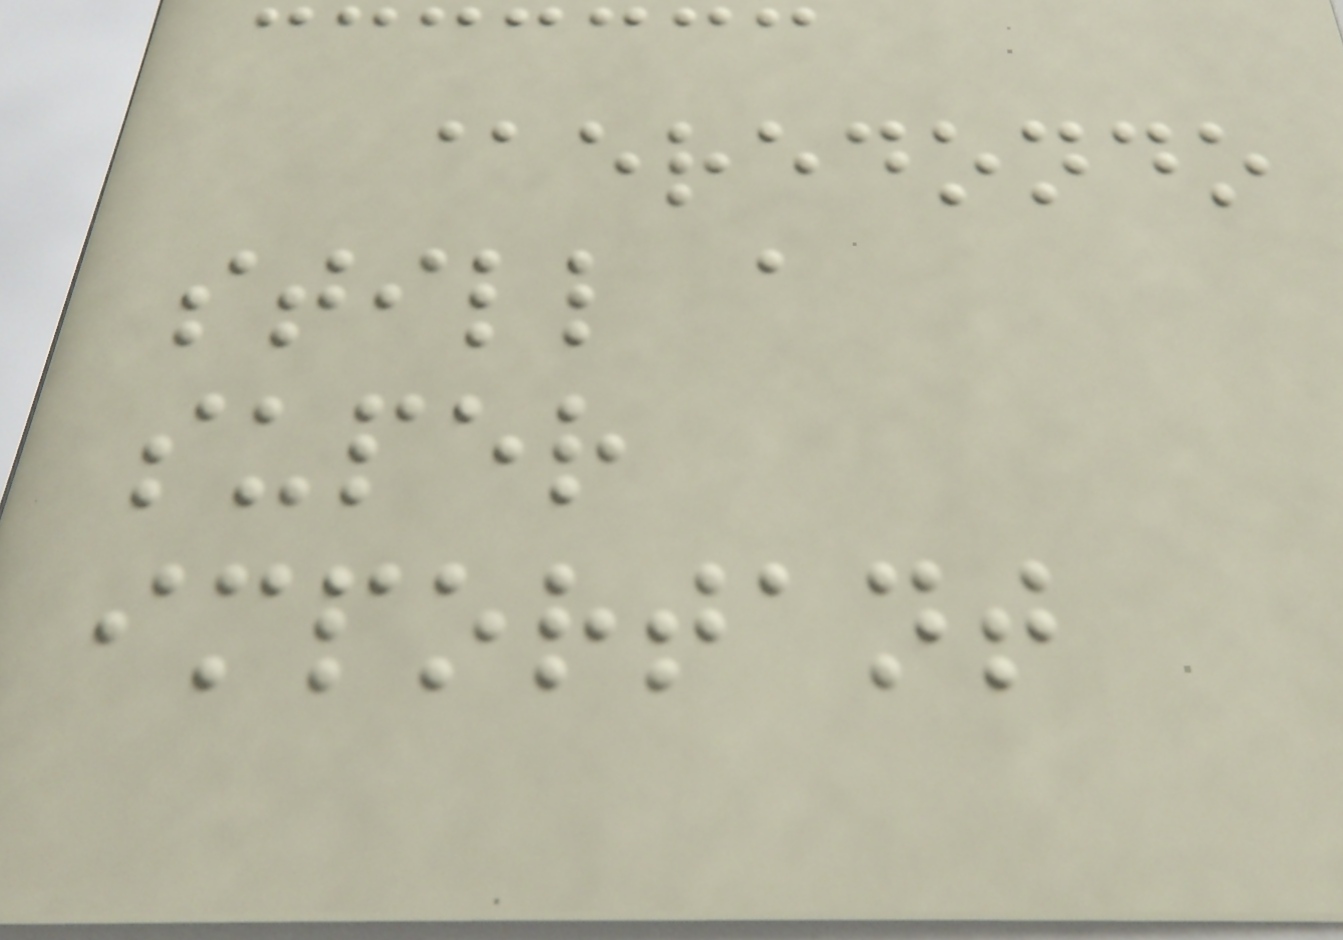@eredondo
still a
super
important
